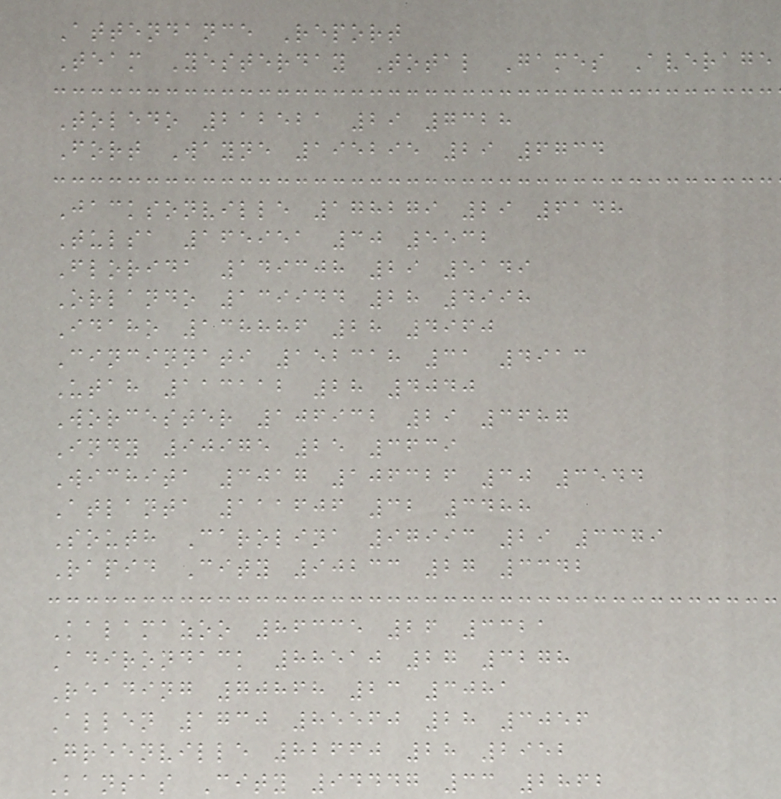Attendance Report
Team Yesterday Total Games Average
Toledo 212521 29 7328
Fort Wayne 195295 29 6734
Jacksonville 178279 29 6148
Tulsa 165951 30 5532
Florida 149308 29 5149
Orlando 139944 28 4998
Idaho 138886 28 4960
Cincinnati 152318 31 4913
Utah 113112 28 4040
Worcester 106932 29 3687
Indy 90975 25 3639
Wichita 3017 106326 30 3544
Atlanta 111606 32 3488
South Carolina 97993 29 3379
Rapid City 90233 27 3342
Kalamazoo 86335 26 3321
Adirondack 88510 27 3278
Reading 70868 23 3081
Allen 1730 85560 28 3056
Greenville 82660 28 2952
Kansas City 94447 33 2862
